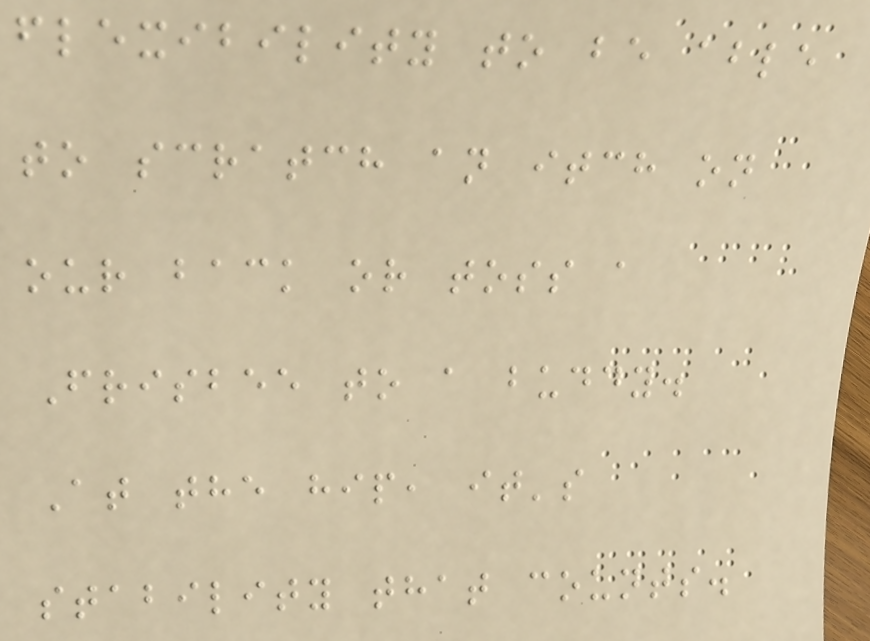flexibility to be able
to scratch an itch on
our back or toss a
Frisbee to a buddy.
At the hip, it's
stability that counts.
